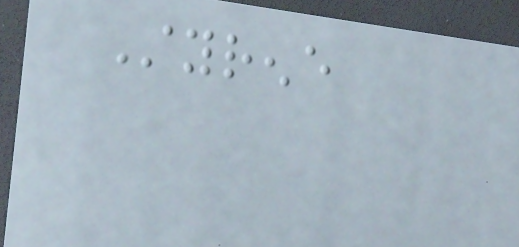Styrene
